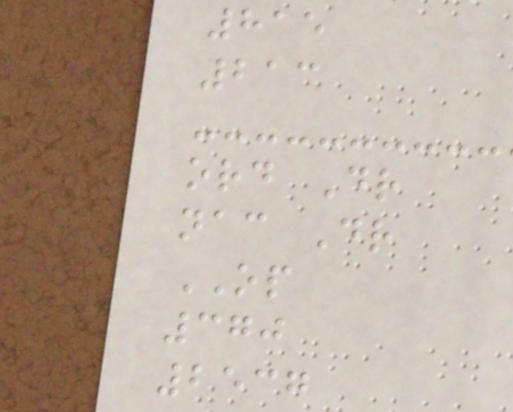815
213
ord Dr
nac Dr
OP
370
2537
